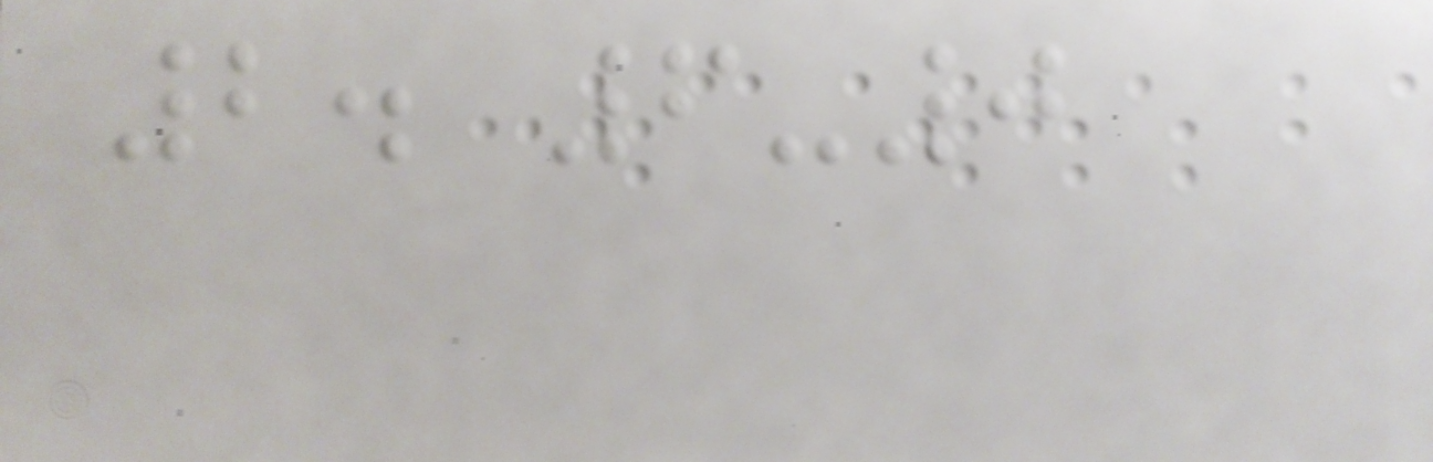2. 6-0
